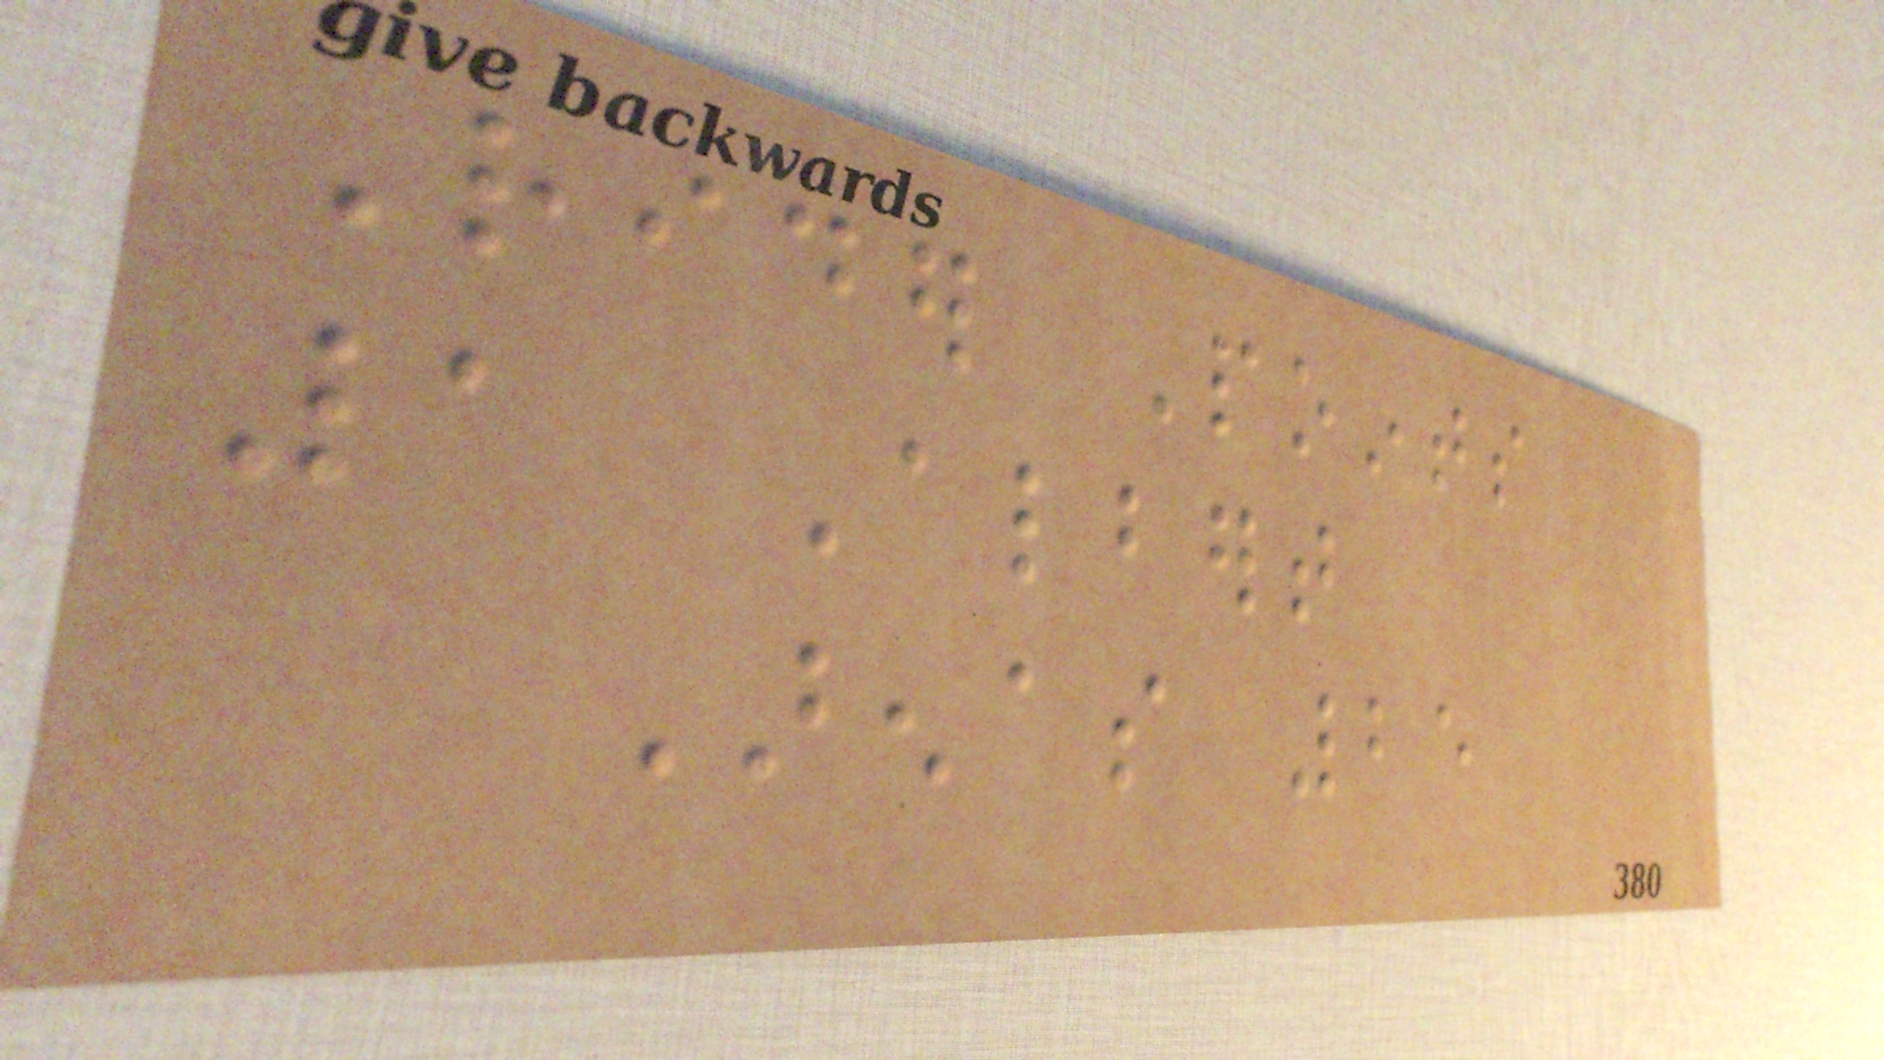Rider Points
1 Albert
Arenas 25
